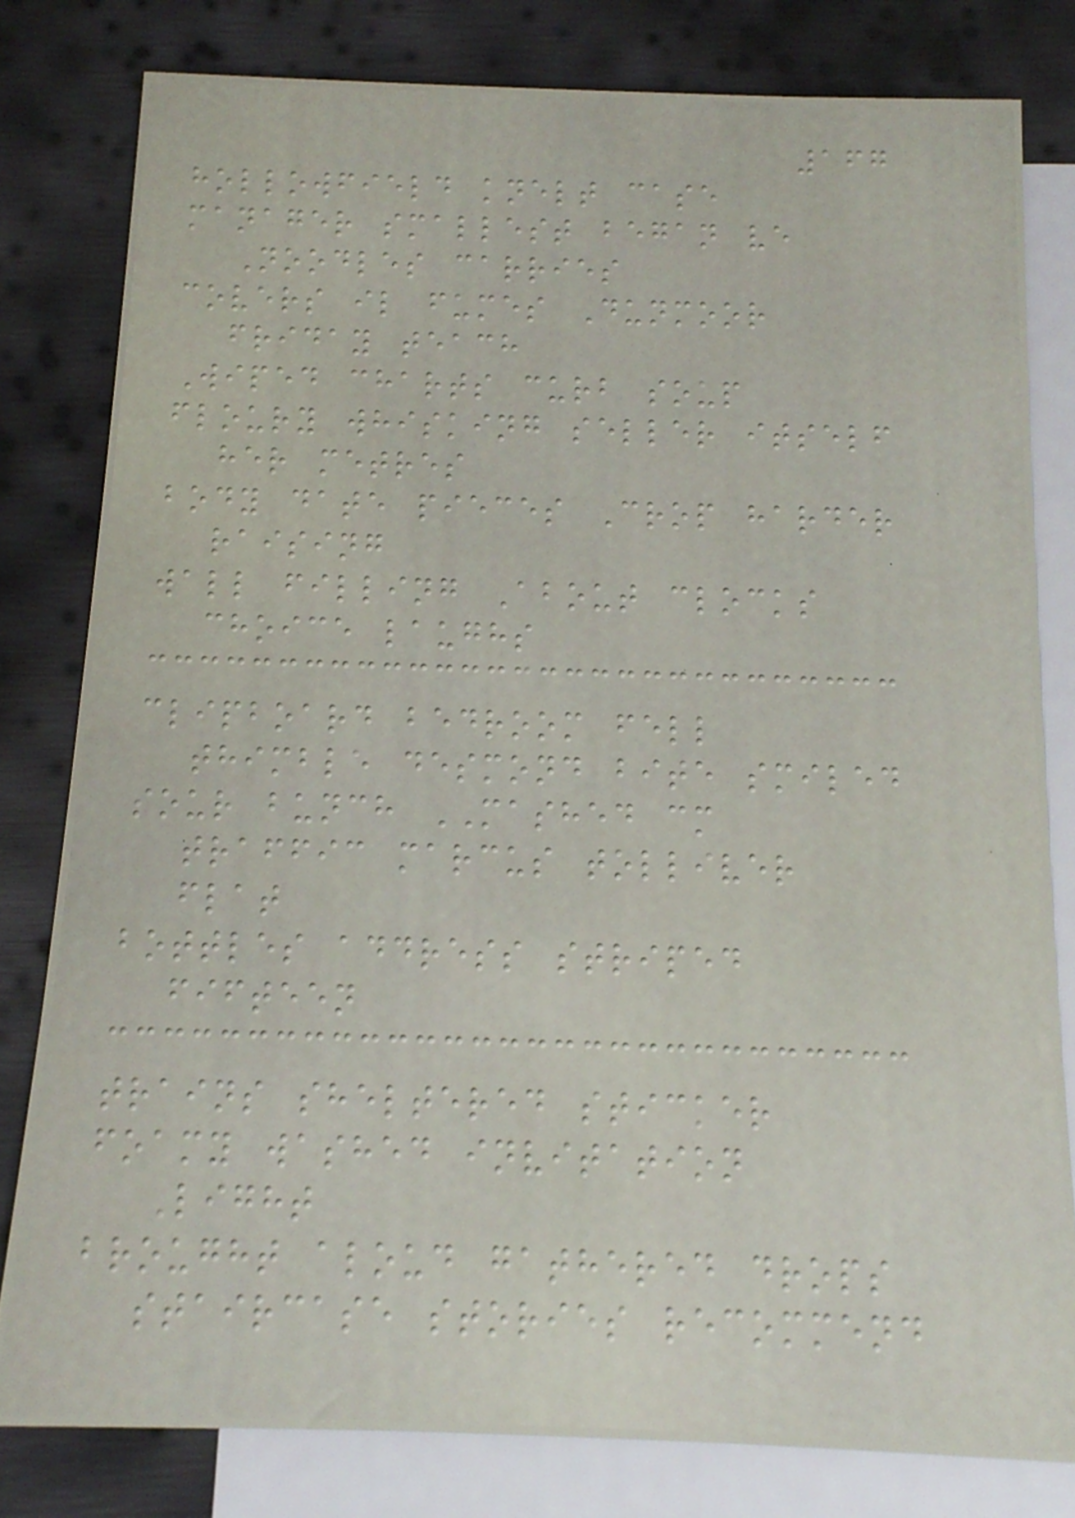167
hollowfield knelt case
manager smallest began ve
Noodles carries
covers il fumes Dunmoor
friday teach
Wiped charts curb soup
floury whisking seller itself
her metres
body date pieces Crop harder
raising
wall filling About clocks
choice laughs
clipboard bedroom fell
thimble desmond bite smiled
sour bunch MASHED cm
traffic marcus tolliver
flat
bottles address striped
fifteen
trains sheltered sticker
foamy washed invitation
Light
brought aloud gathered drops
staircase stories recommend
